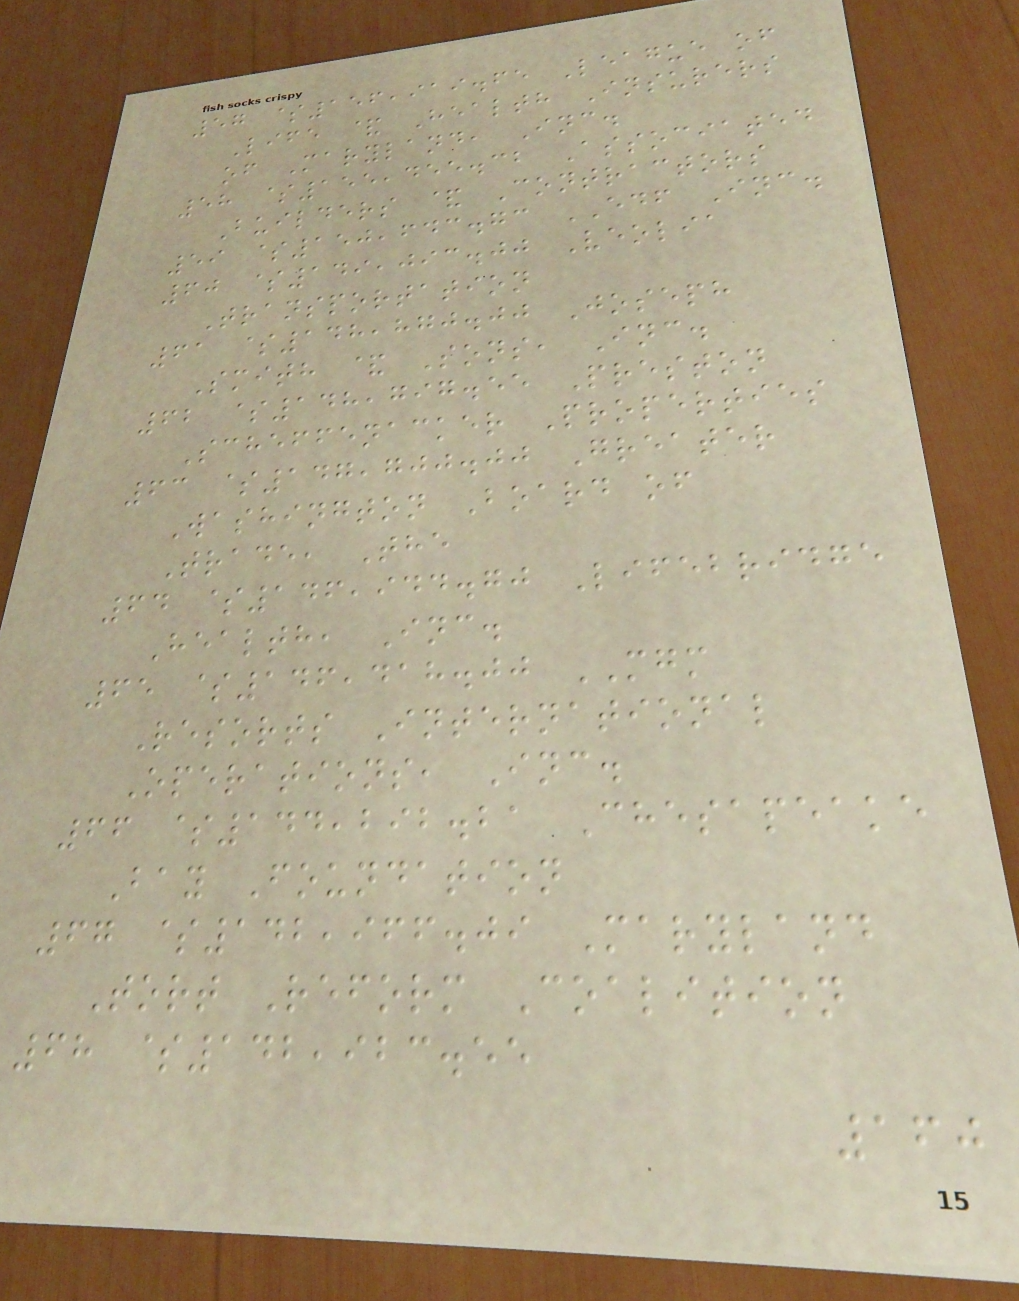57 $156,919.65 League of
Life & Health Insurers
of Maryland, Inc.
58 $155,455.32 Associated
Builders & Contractors
59 $150,643.73 EDF Inc.
60 $149,093.00 Veolia
Transportation
61 $148,870.00 Joseph
Smith & Sons, Inc.
62 $148,797.55 Preston
Scheffenacker Properties
63 $147,700.00 Greater
Washington Board of
Trade, The
64 $146,944.70 Lifebridge
Health, Inc.
65 $146,418.00 MGM
Resorts International
Operations, Inc.
66 $144,292.21 Chesapeake
Bay Foundation
67 $142,966.09 Maryland
Tort Reform Coalition
68 $142,923.55
160
